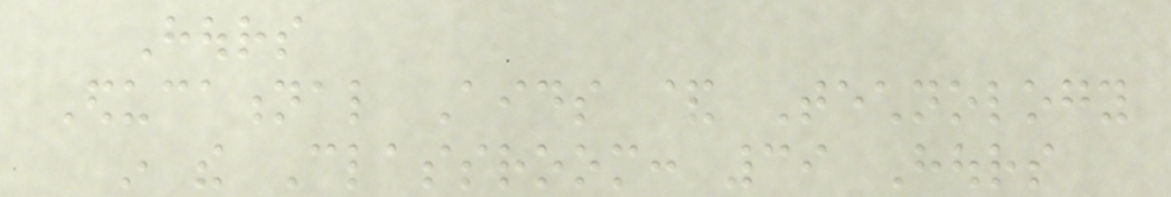Hours
Educational Aids & Technology
in the Classroom: 39 Hours
